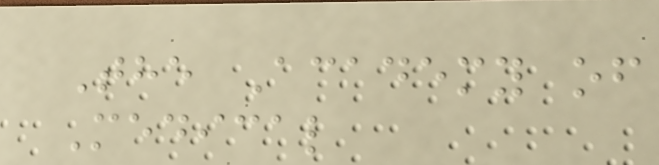The Academy of
Medical
